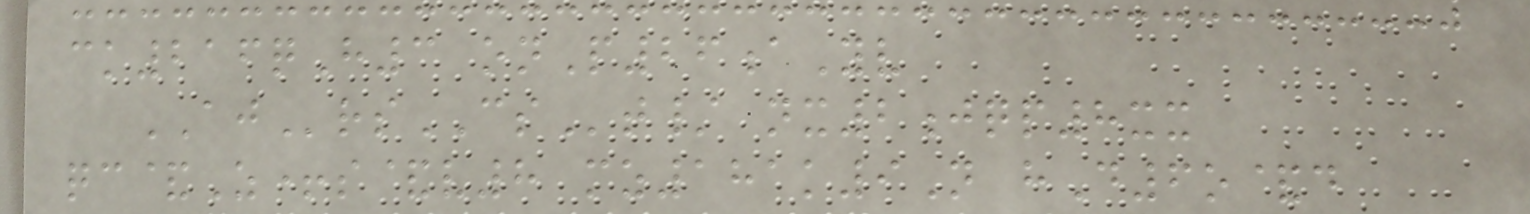ck216qH3 onP26aYv
AJrsCSt/ nx2jqp8xx
qc&Z+s&v8 mz181k9N hD6o&d
